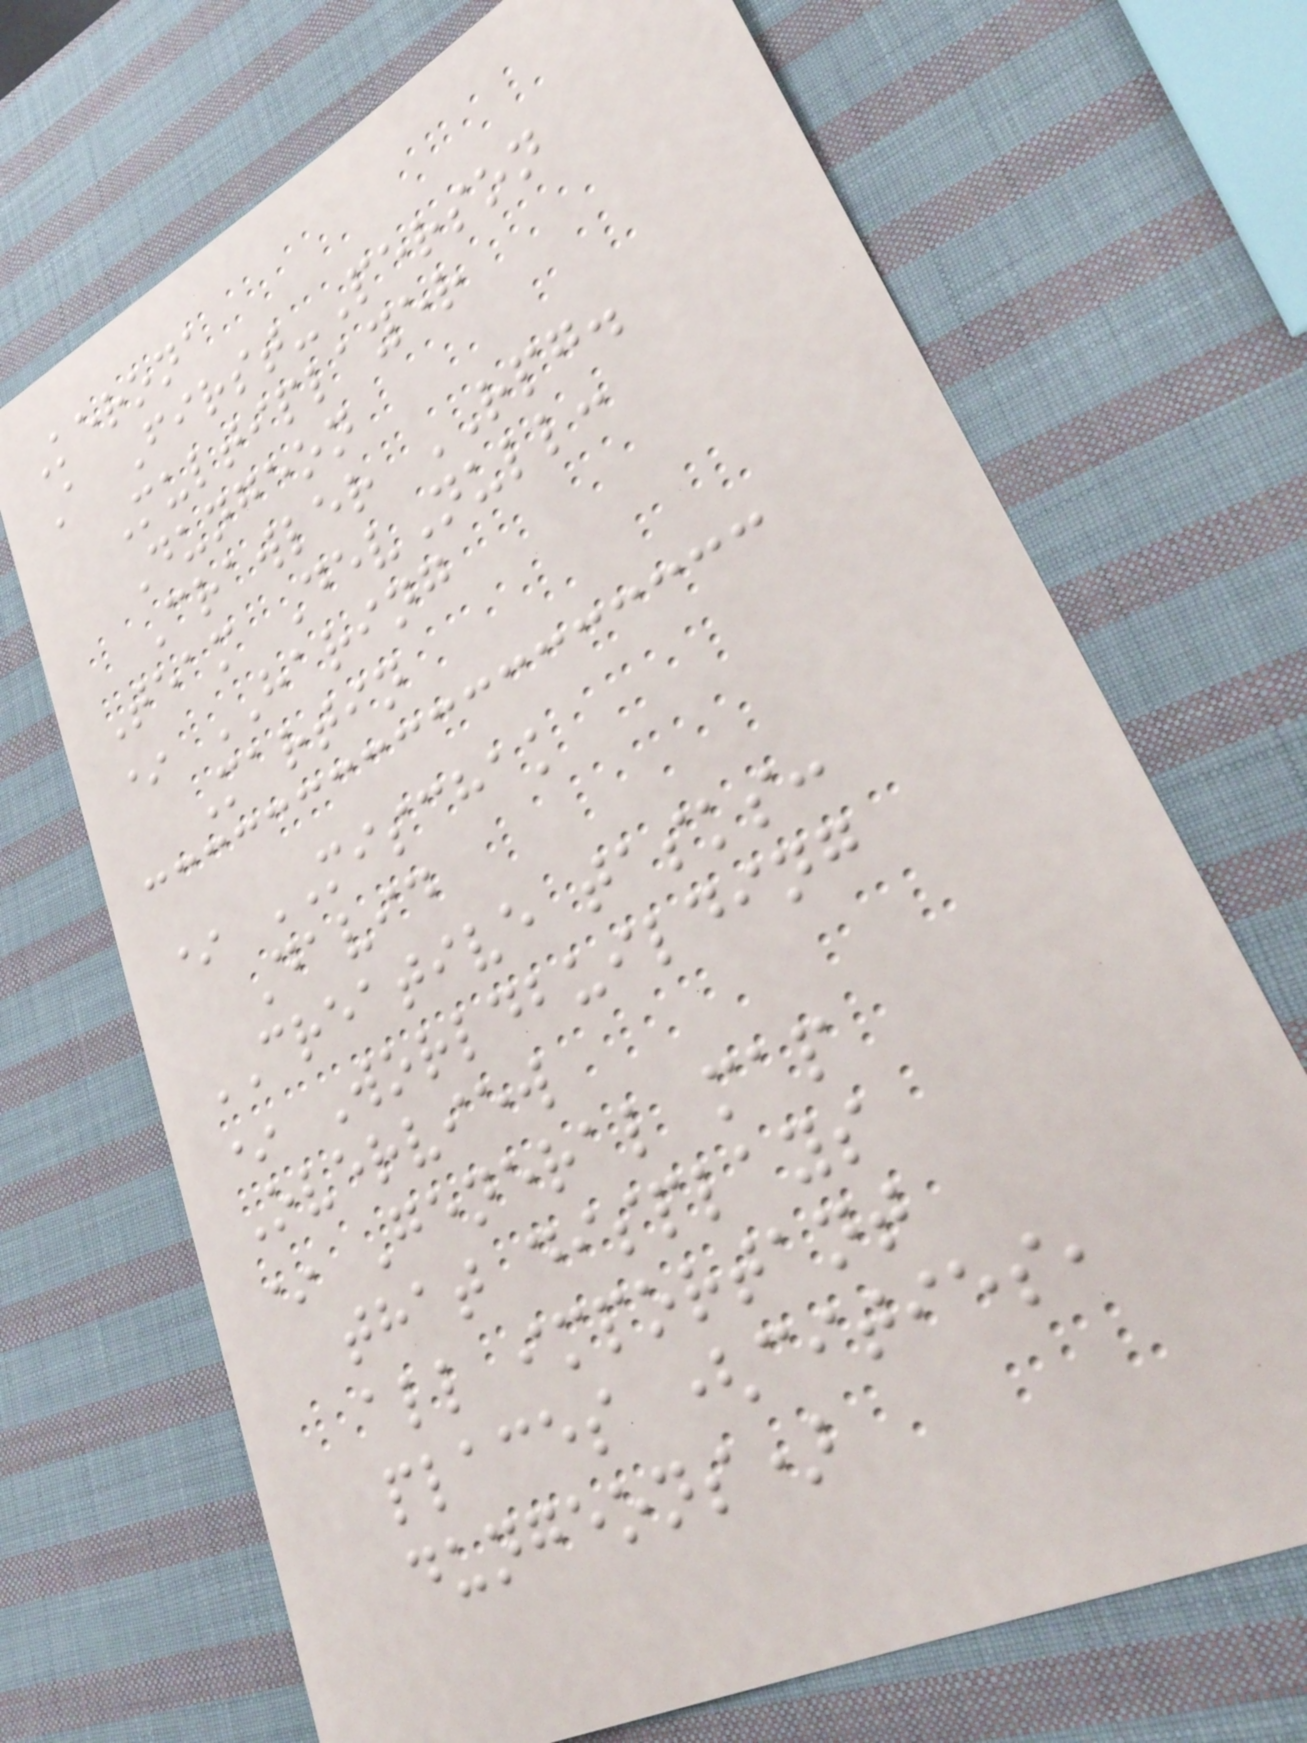Kerona
A First-Person
Multiplayer
Dungeon
Crawler RPG.
Team DevNull:
* HARING
Martin
* MISCHAK
David
CREATIVE tasks:
* Worldbuilding
Overview
* General map
that displays
all important
places (cities,
dungeons)
